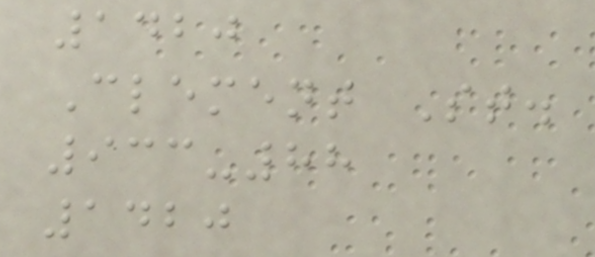1420
Clement St.
933-88
1420
